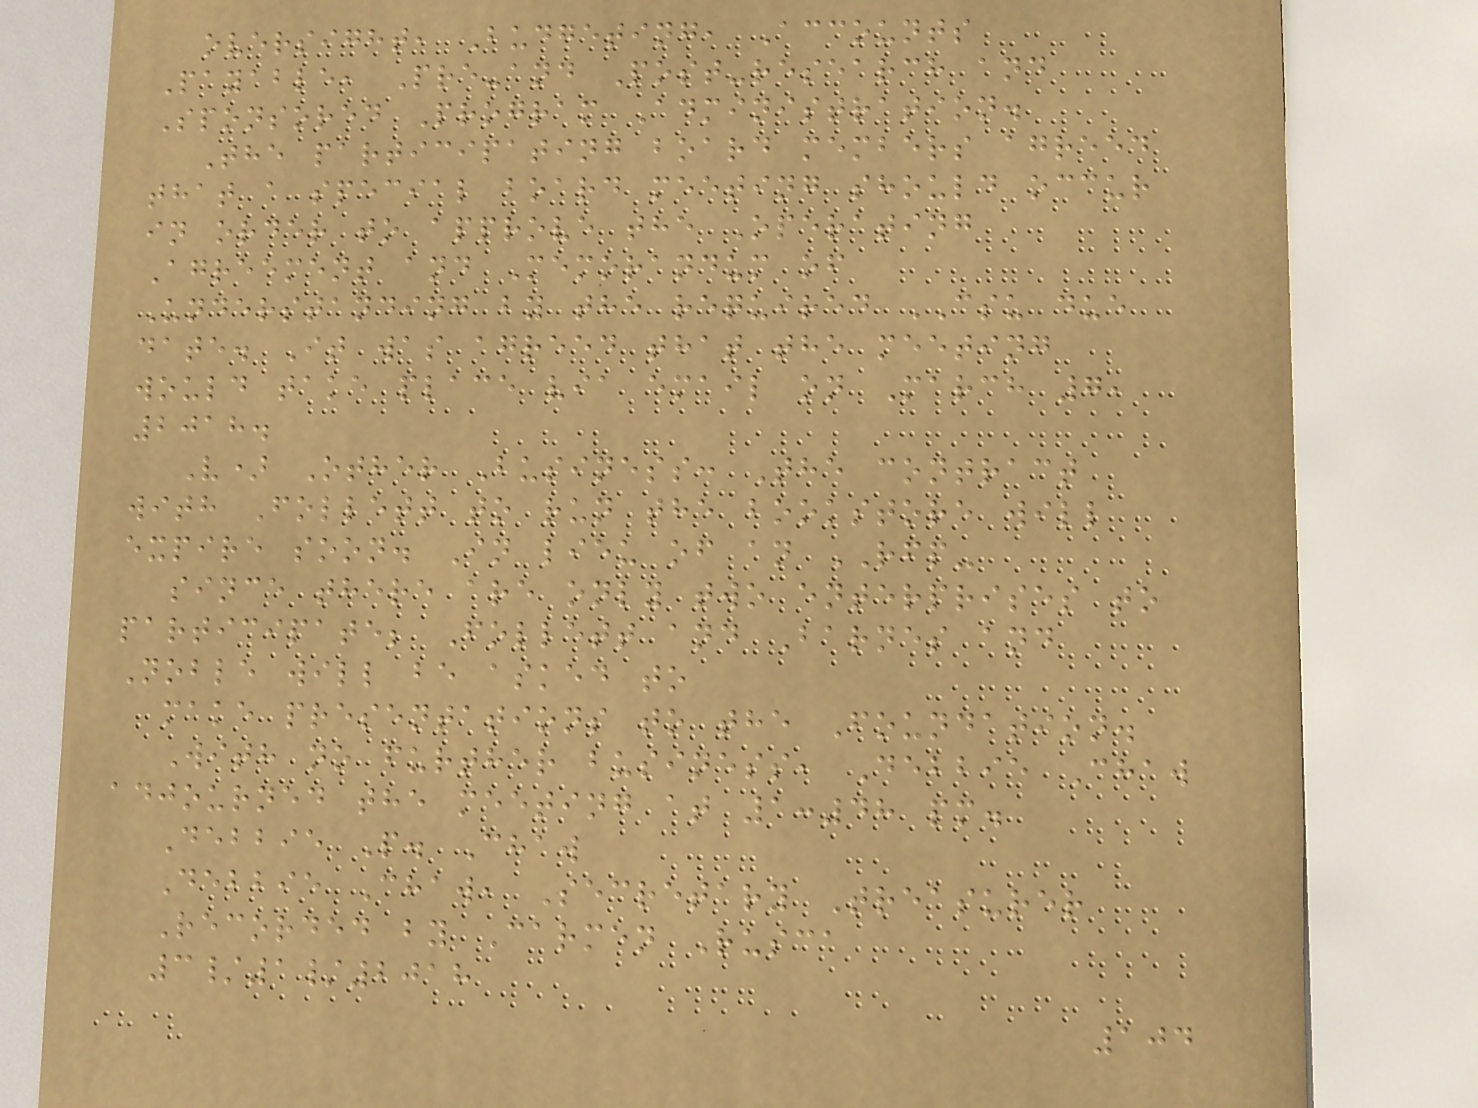oversight, Budgeting, Accounts
Payable, Pre-and Post-research and
Sponsored Program Administration.
The participating board members agreed
that a special board meeting should occur
in order to approve the Operating
Agreement and Memorandum of
Understanding by the required CSU due
date. It was agreed that the meeting
would take place via email on March 7,
2018.
V) Other Business: The contract
with Follett to run the bookstore will
expire soon. In lieu of an RFP-
since there are only two enterprises to
participate; Follett and Barnes and
Noble will be asked to
make presentations to the Foundation.
With no further business, Debbie Chaw
adjourned the meeting at 1:48 pm.
Debbie P. Chaw
Debbie Chaw, Secretary Treasurer
Recorded by Carmen Rusca
3/1/2018
104
